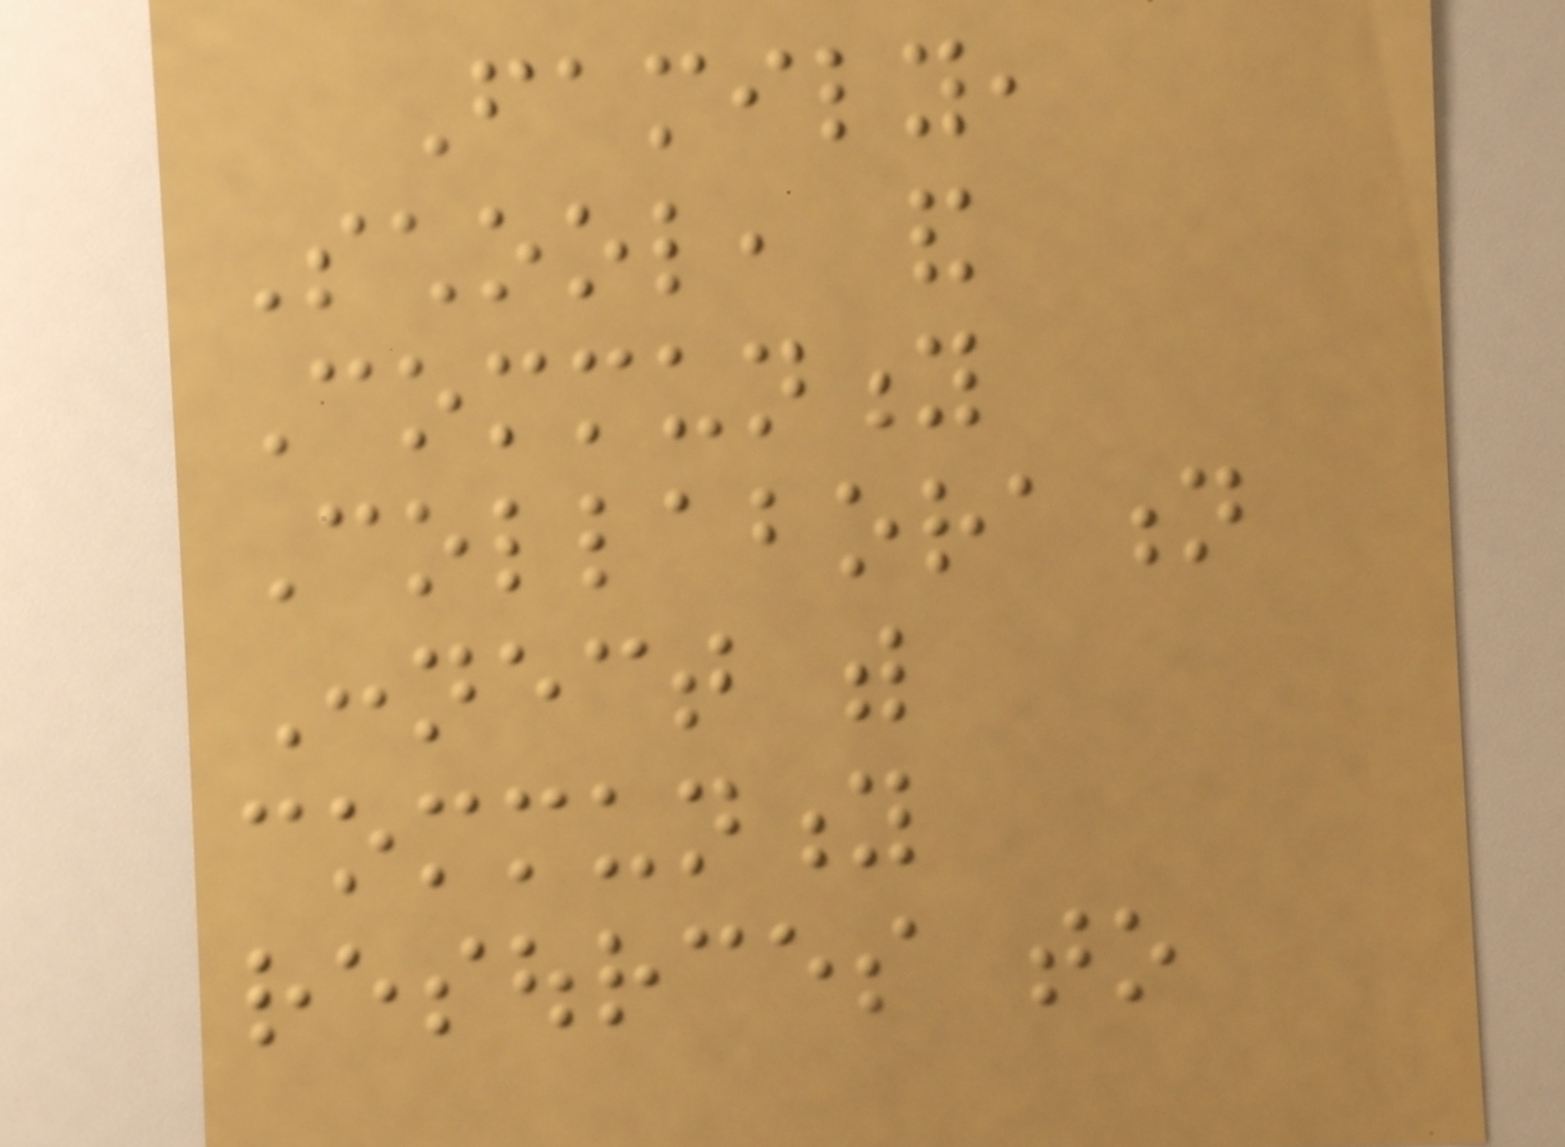Family,
School, and
Community
Collaboration
Connect with
community
resources to
